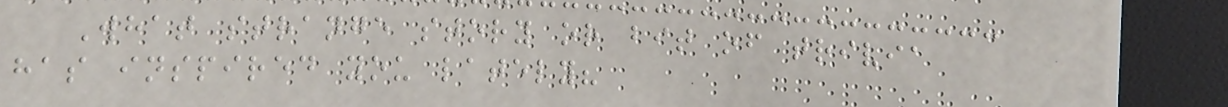What strange story or bit of trivia
has inspired you lately?
